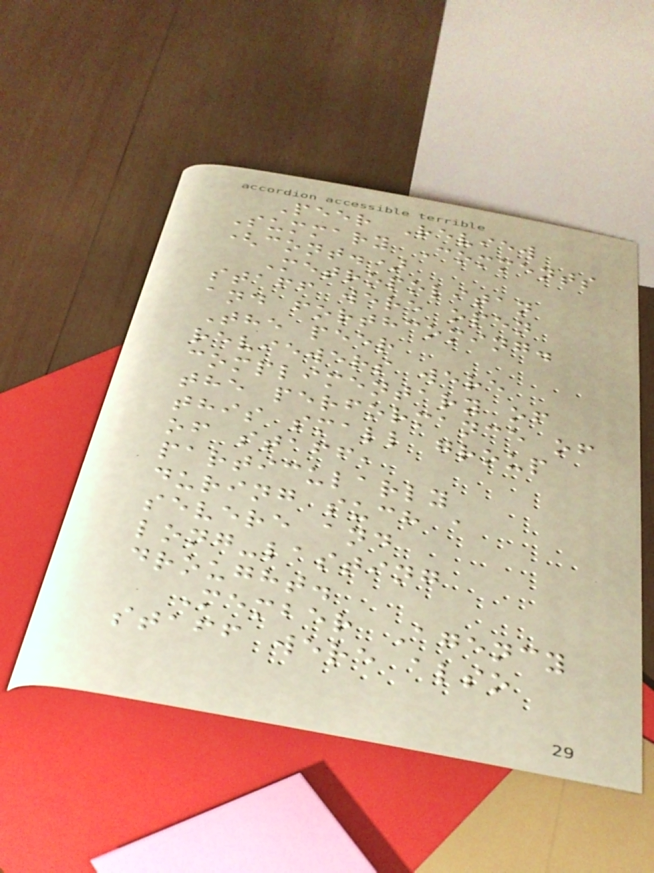Peer Review
Summary Comments
(cont.)
Metropolitan
staff were open
and forthcoming.
The peer
reviewers were
complimentary of
the performance of
this small group
of staff,
particularly
during such a
severe and
long-lasting
drought.
Member Agency
staff were also
